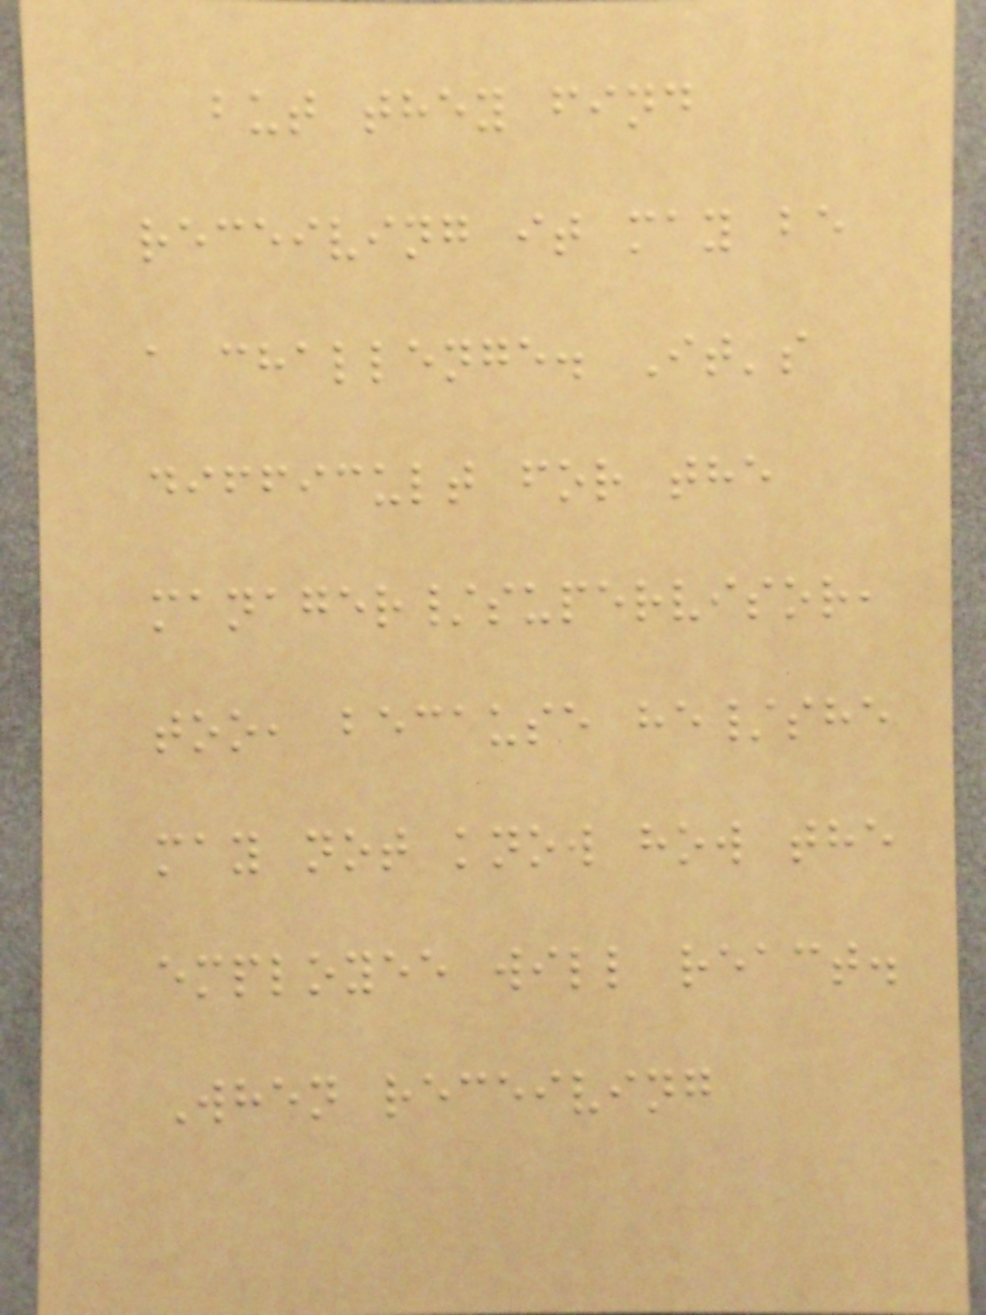but they find
receiving it may be
a challenge. It's
difficult for the
manager/supervisor,
too, because he/she
may not know how the
employee will react.
When receiving
